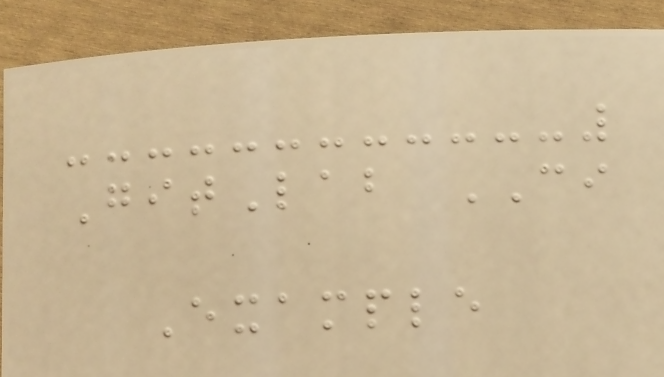GitLab CI
Example
